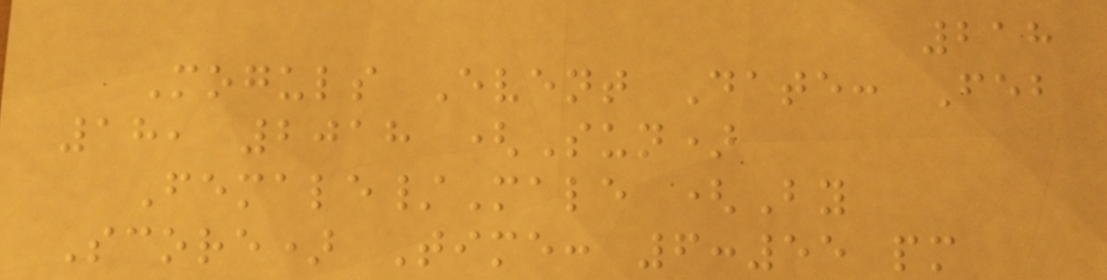218
Moguls Event Date: Feb
18, 2018 (Sun)
Female/Male (By
Score) Time: 6:55 pm
